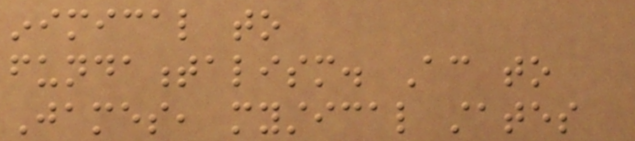inimical to
fundamentalism. According to
James, mystical states
